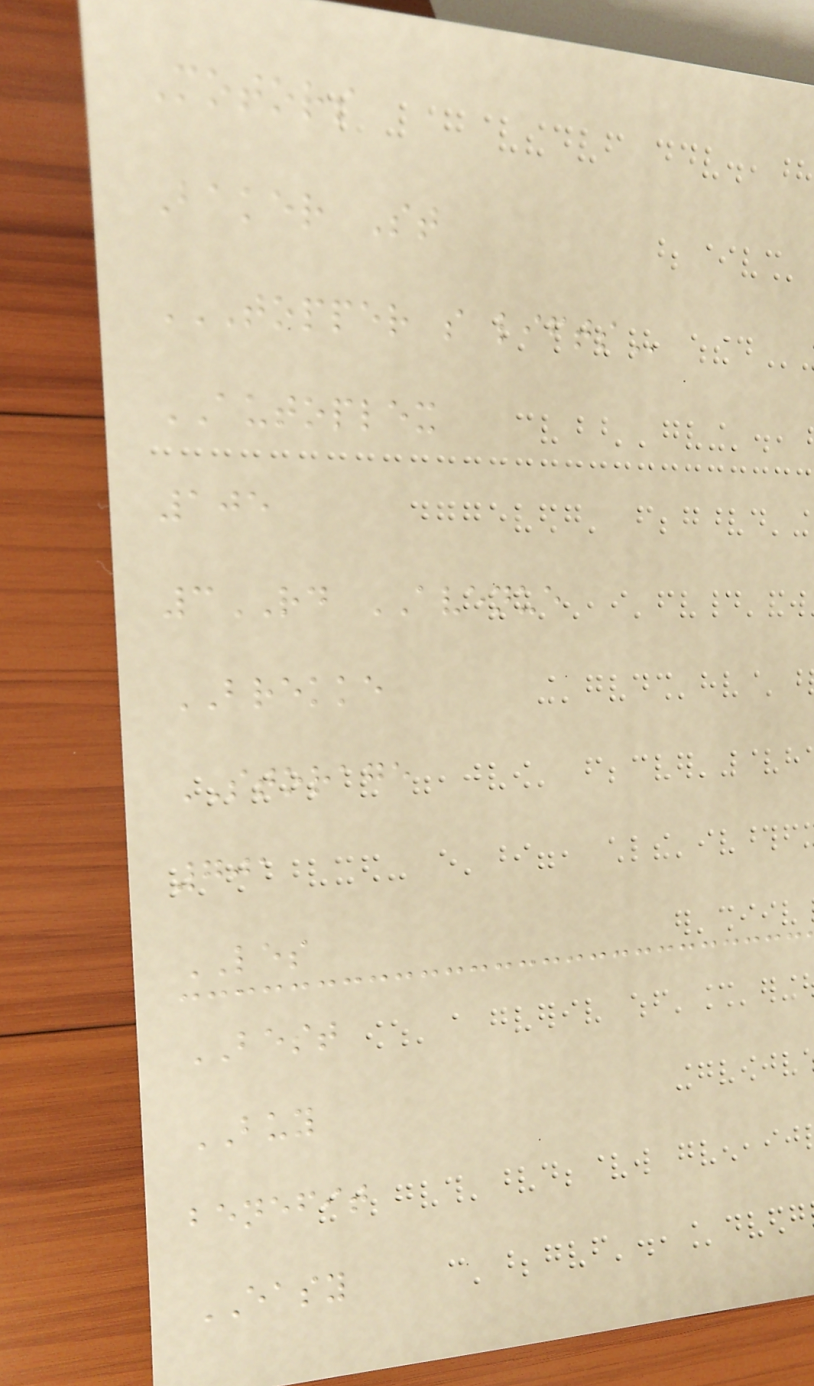Motors
Baker St
TOPPER S LIFTS
AUTOPLEX
105
3RD AVENUE
BREKKE
STORAGE
701
LES
BEST
BUY
benefit
EASY
